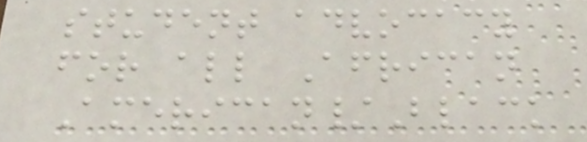student advocacy
for all African
American/Black
